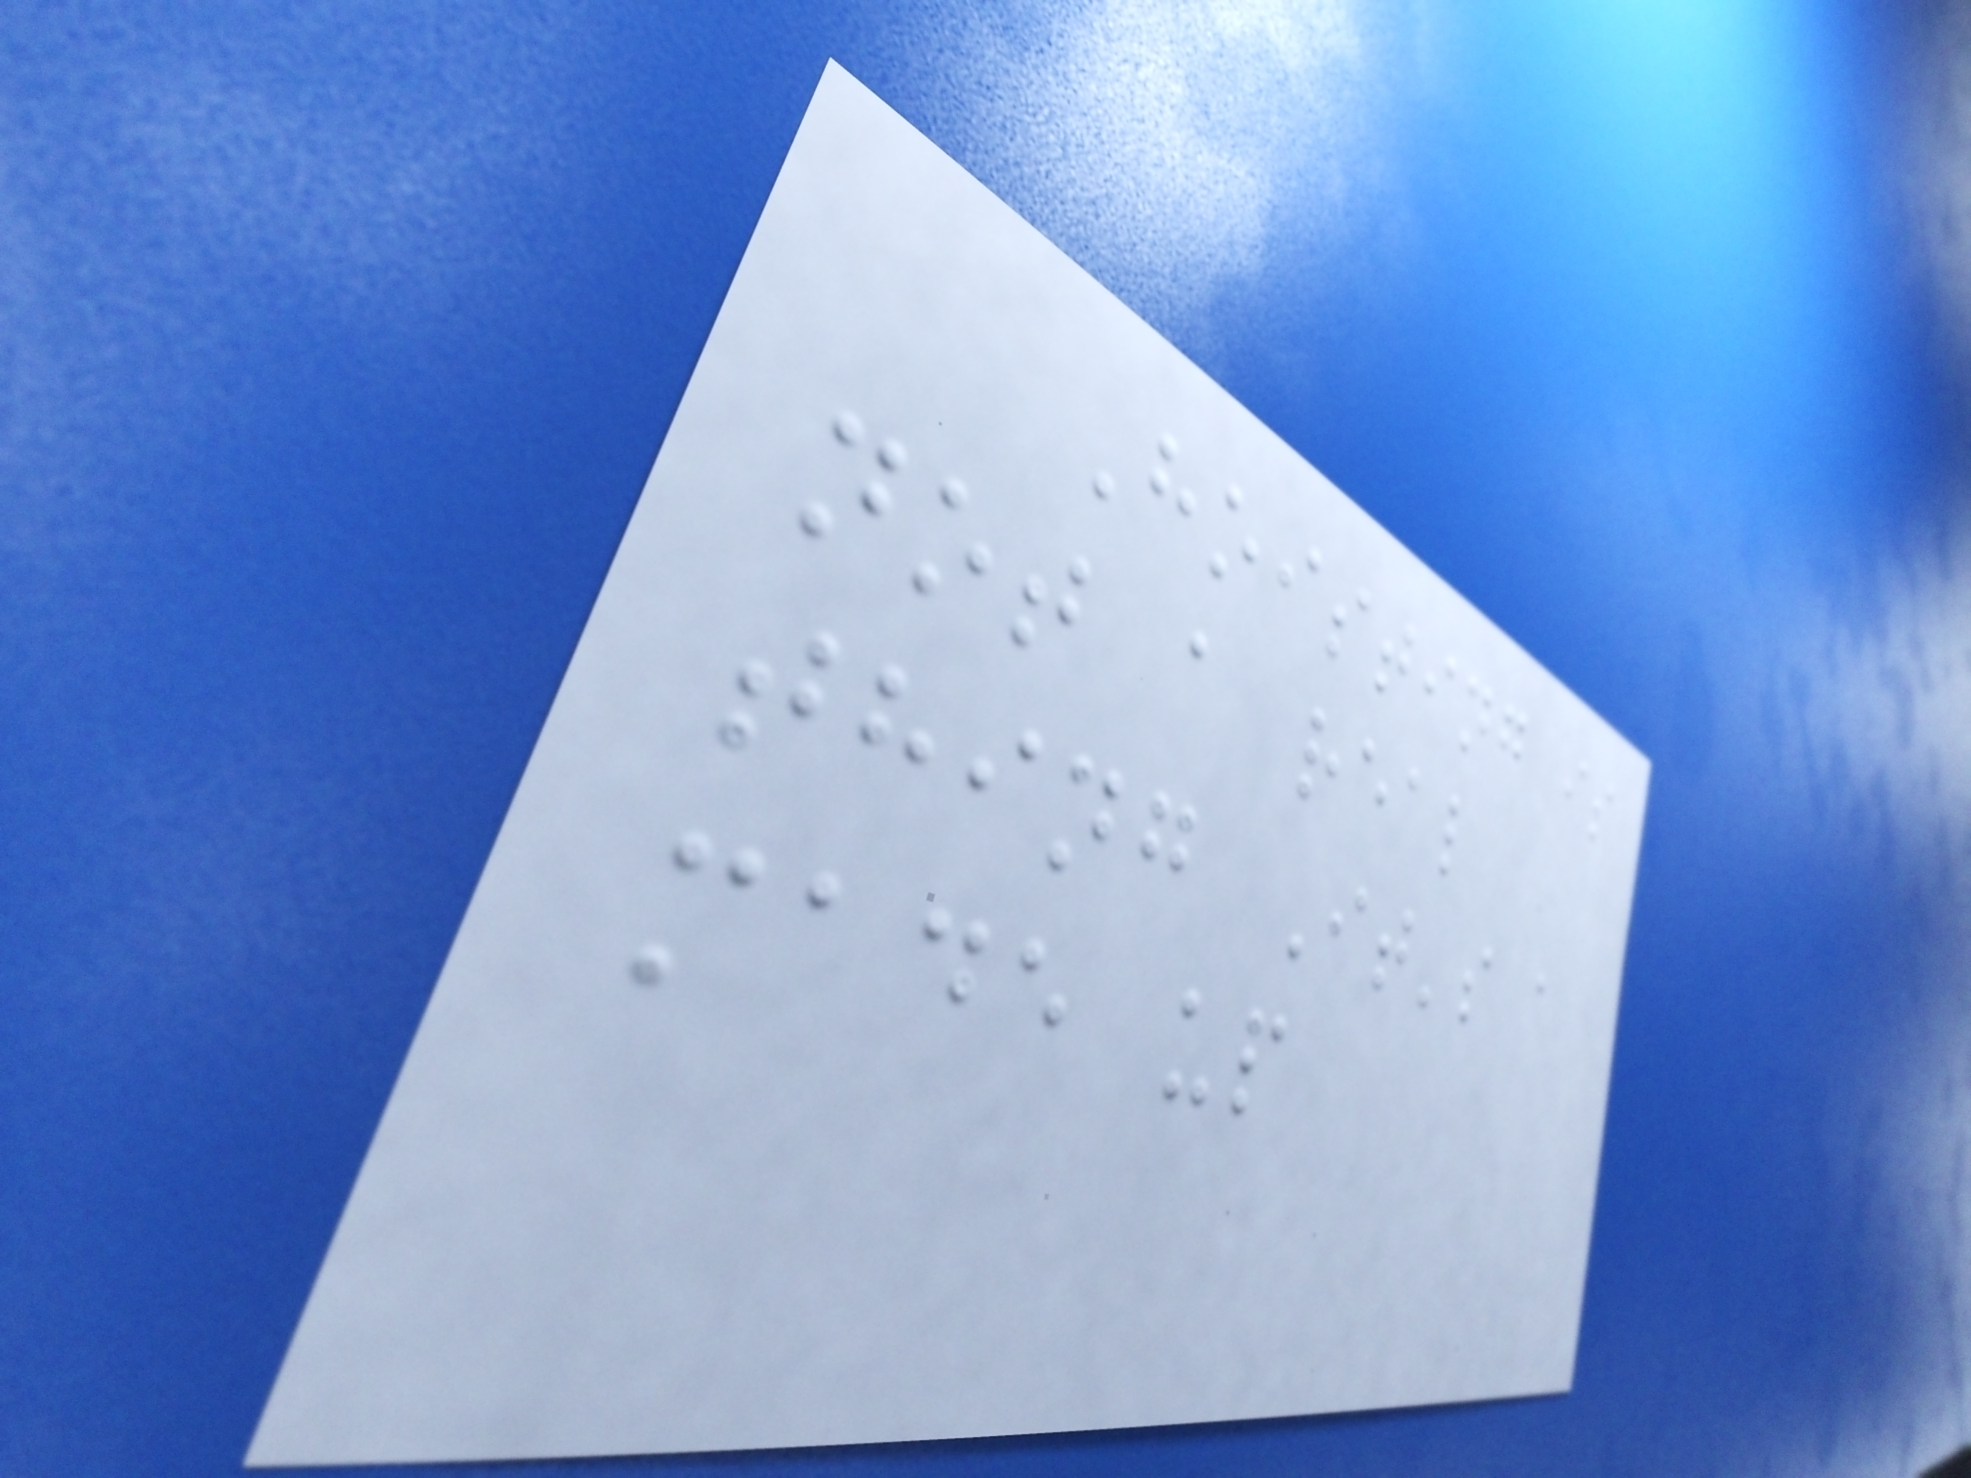Hoisting is
not a real
thing It's a
made up
